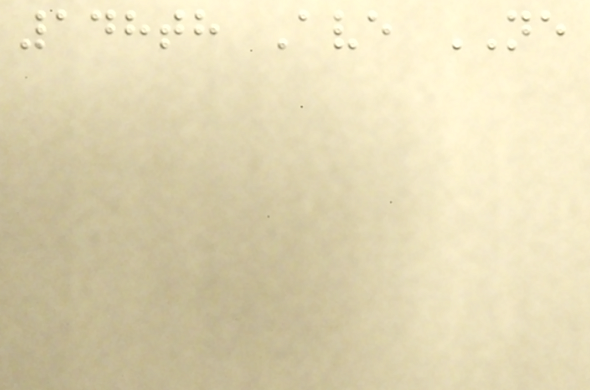148th Ave NE
